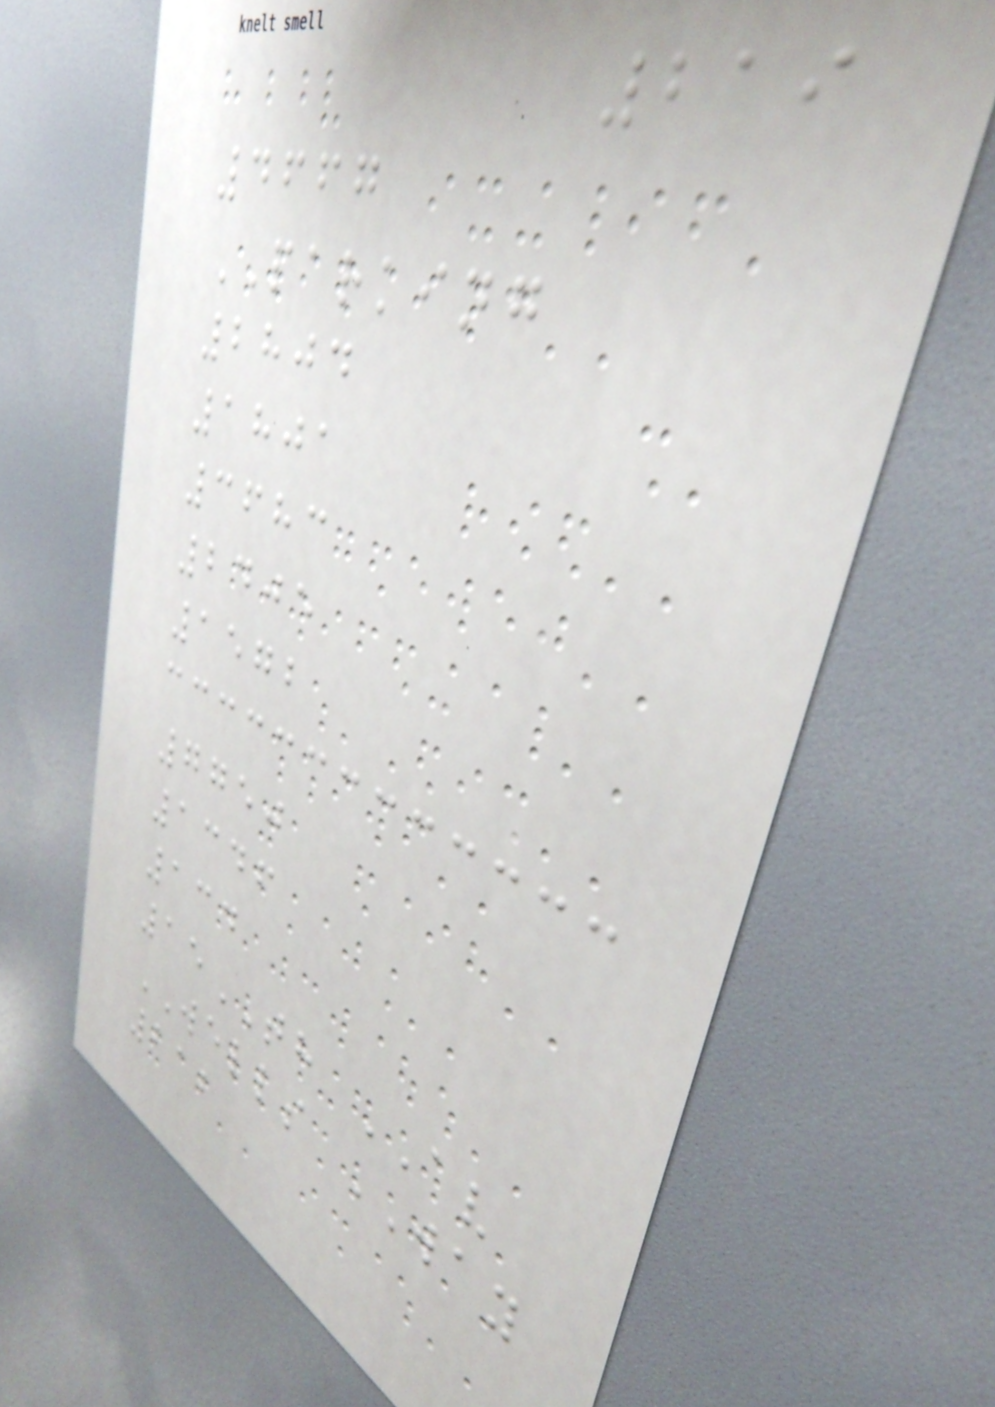219
4667
PARKING
2804
1801
3683
2405
1572
7750
1346
134
15TH AV
WELLS WAY
212
